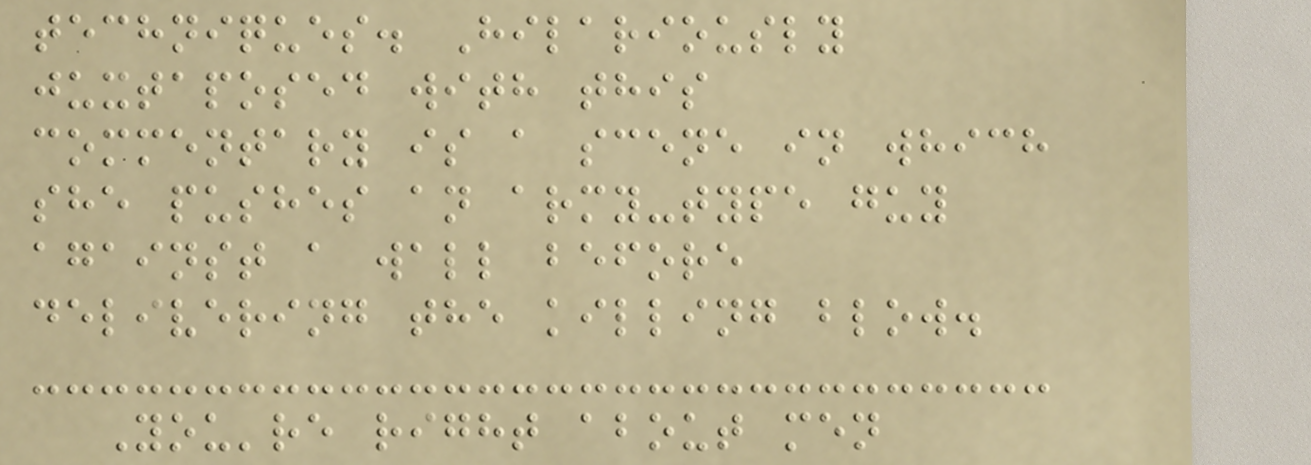techniques. Hilariously
juxtaposed with this
commentary is a scene in which
she pushes an army-type guy
against a wall before
delivering the killing blow.
You're right about men
